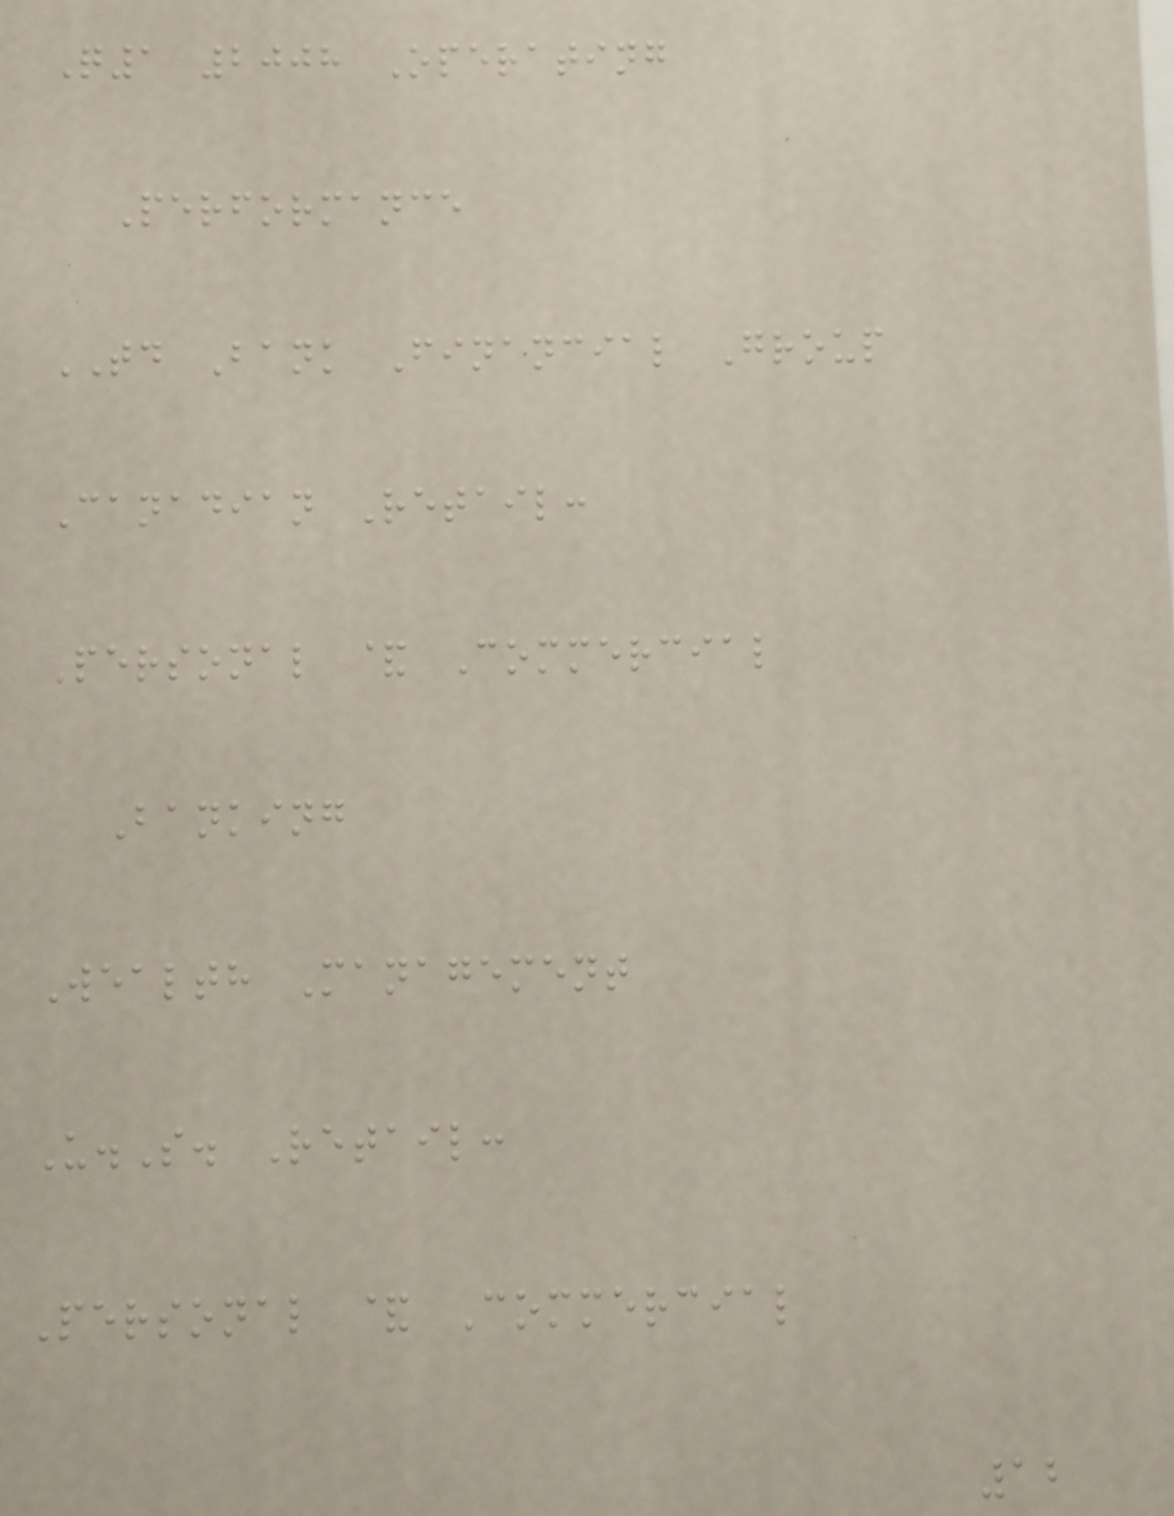Q1 2008 Operating
Performance
TD Bank Financial Group
Canadian Retail:
Personal & Commercial
Banking
Wealth Management
U.S. Retail:
Personal & Commercial
12
